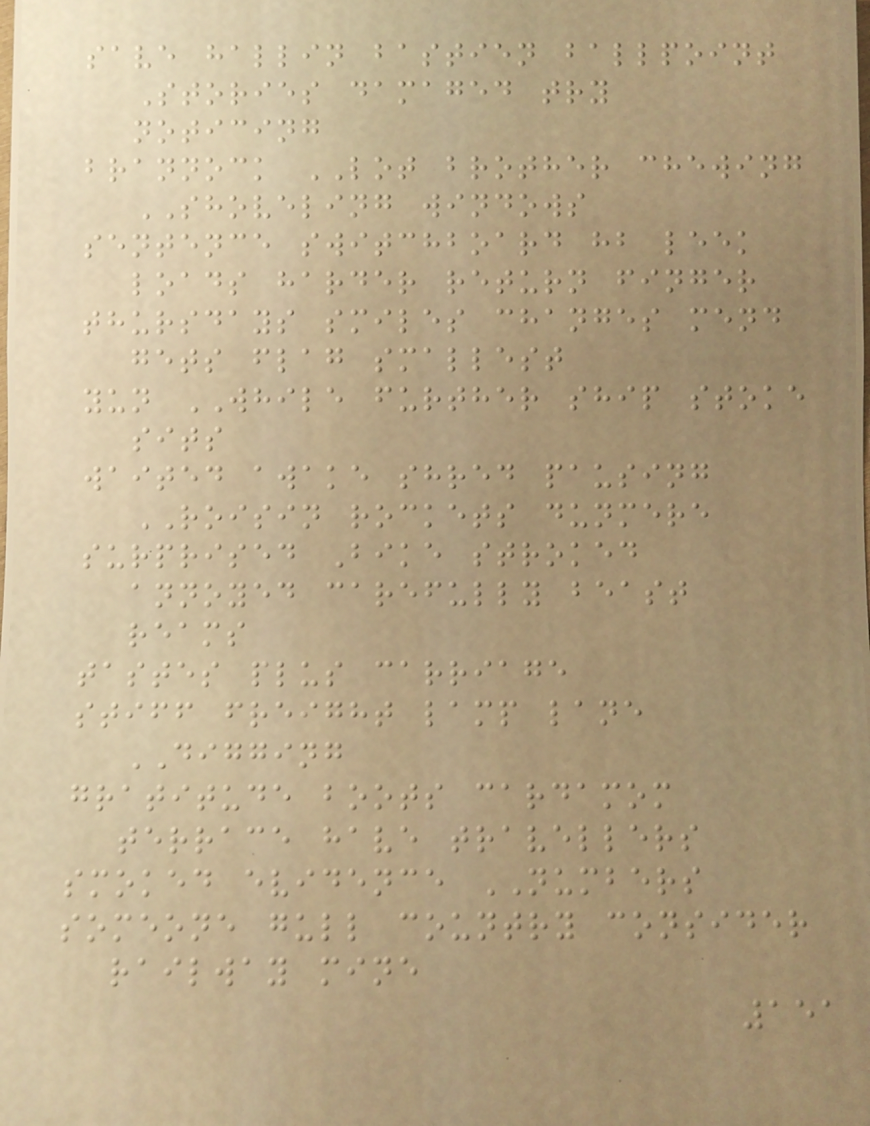save hallin bastien ballpoint
Stories damaged try
noticing
brannock LOT brother chewing
SHOVELING windows
sentence switchboard hb leek
loads harder return finger
thursdays smiles changes mend
gets flag smallest
yun WHILE further ship stoke
sits
waited awake shred pausing
ROISIN rockets dunmere
surprised Bike stroked
annoyed carefully beast
reams
tastes plus carriage
stiff freight lamp lane
DIGGING
gratitude boots cardamom
terrace have travellers
smoked evidence NUMBERS
someone gull country consider
railway mine
151
